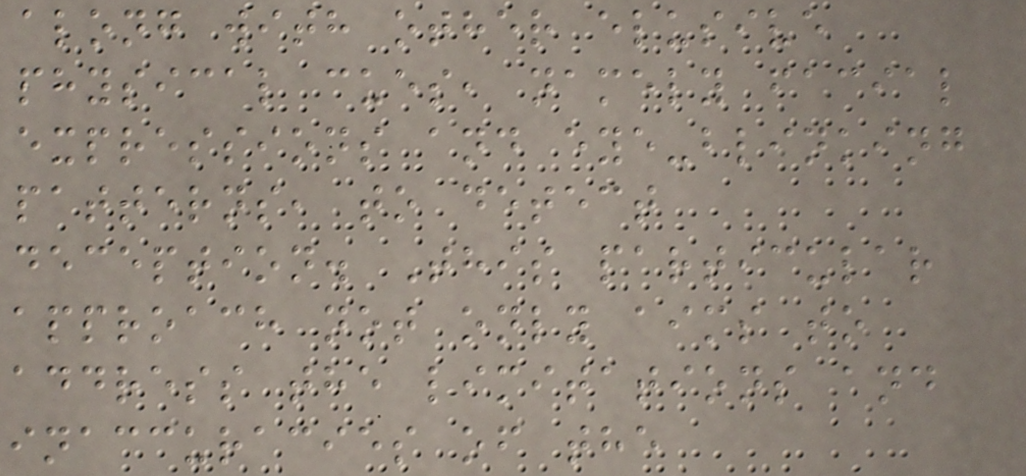along with other elusive
physical cues, namely facial
expressions and eye-blinking
patterns, to detect
deception. This particular
approach not only aims to
address the limitations and
inaccuracies of the
